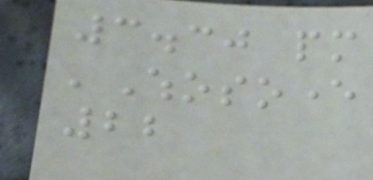3.30 pm
'Whosoever
22
